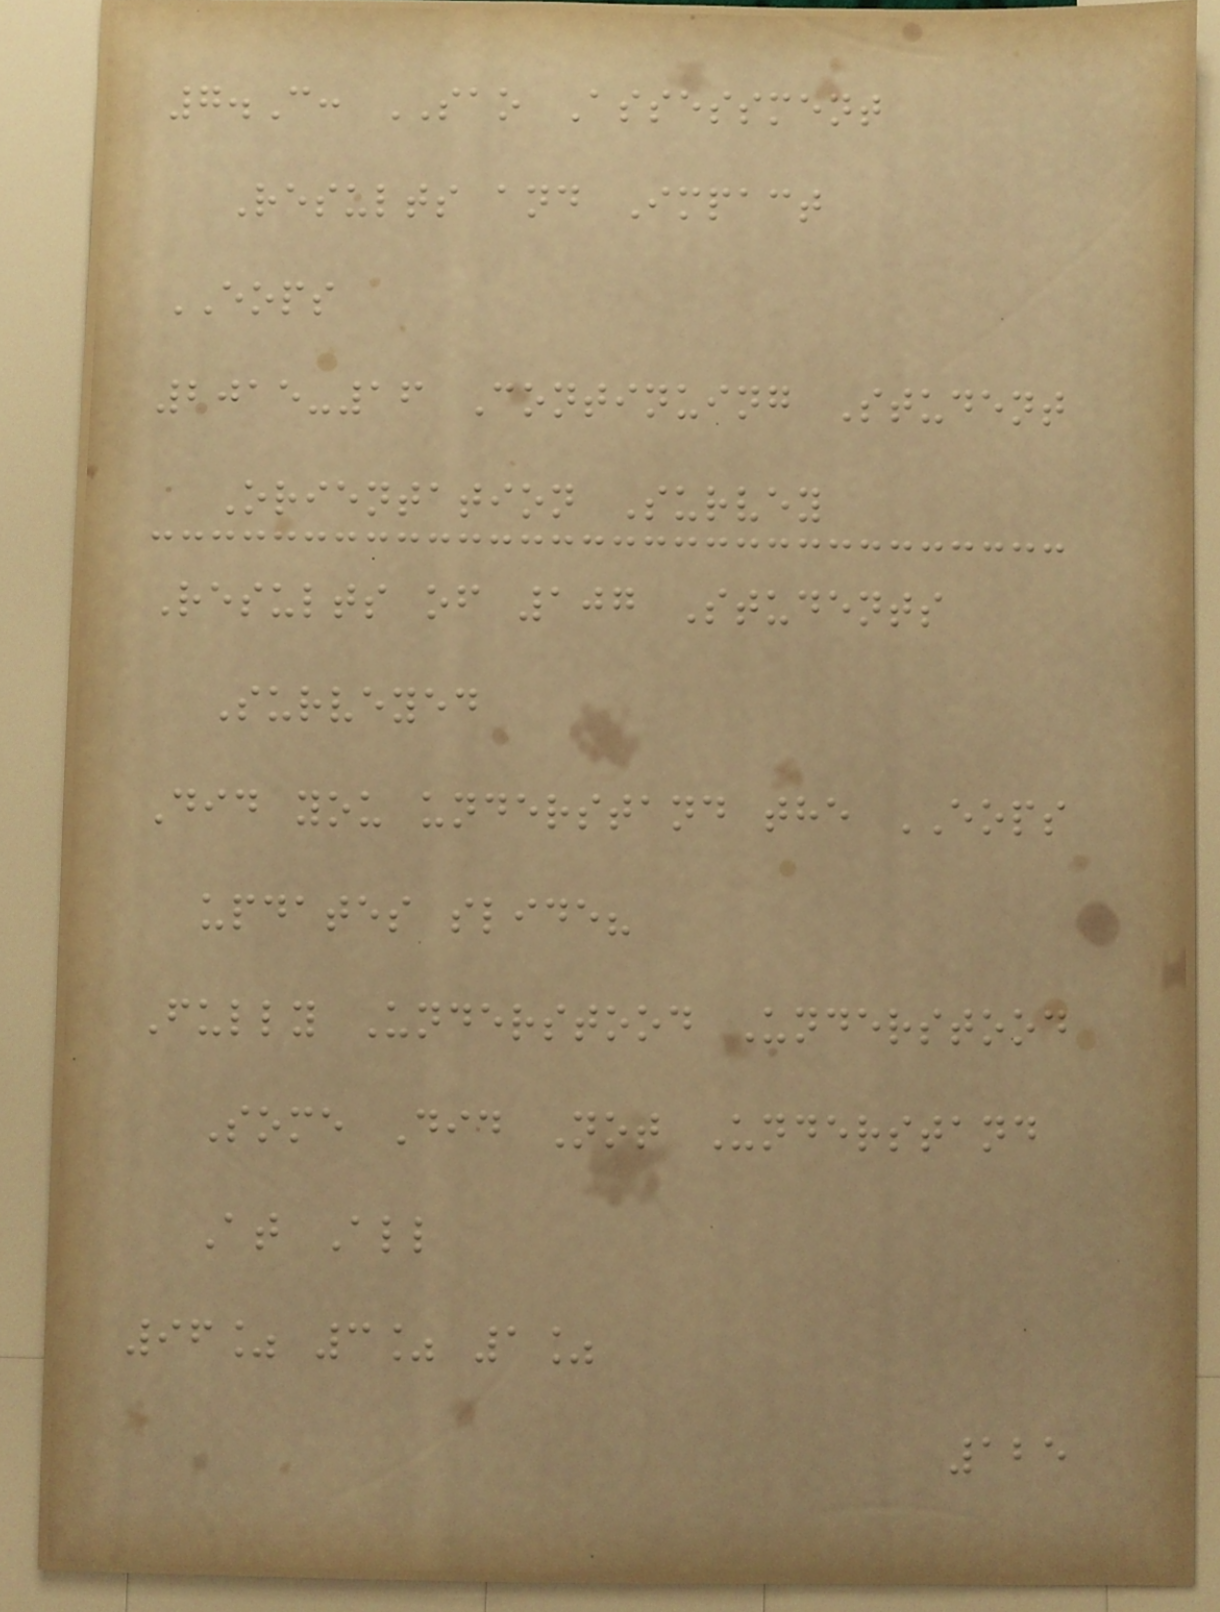7.C: SAO Assessment
Results and Impact
EOPS
2015-16 Continuing Student
Orientation Survey
Results of 107 Students
Surveyed
Did you understand the EOPS
updates slide?
Fully Understood Understood
Some Did Not Understand
At All
96% 3% 1%
125
